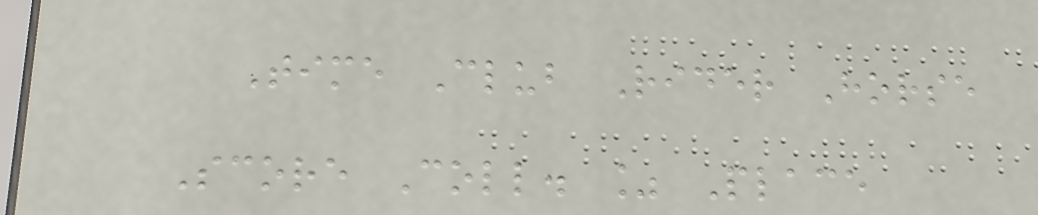Time Club Rider Horse
Score Coll. % Place
